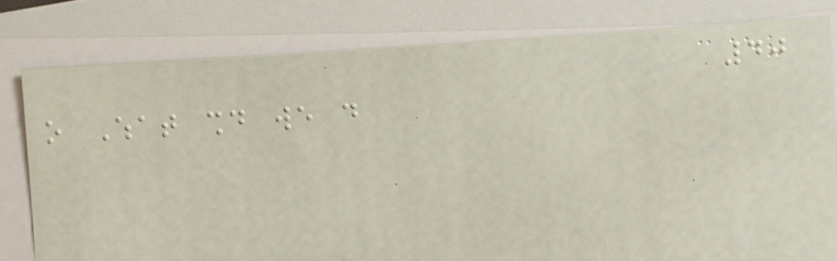40
o What should we do
